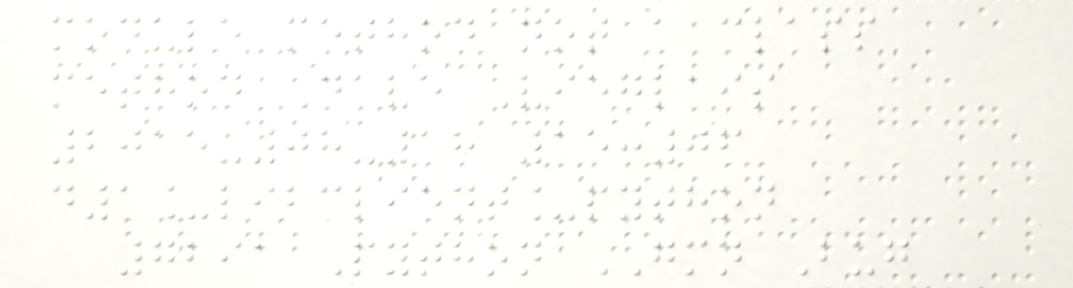module method not a class
method Dave Vieglais
2015-08-18 15:06
d1_libclient_python
7291 Python GMN Bug
